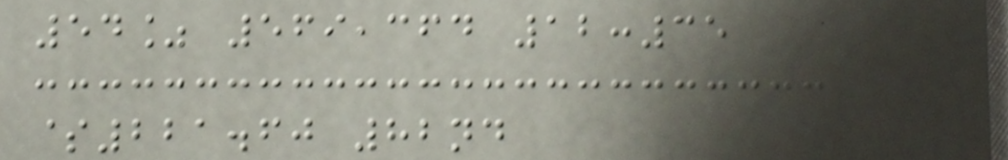54% 569,364 12:35
$221.60 82nd
